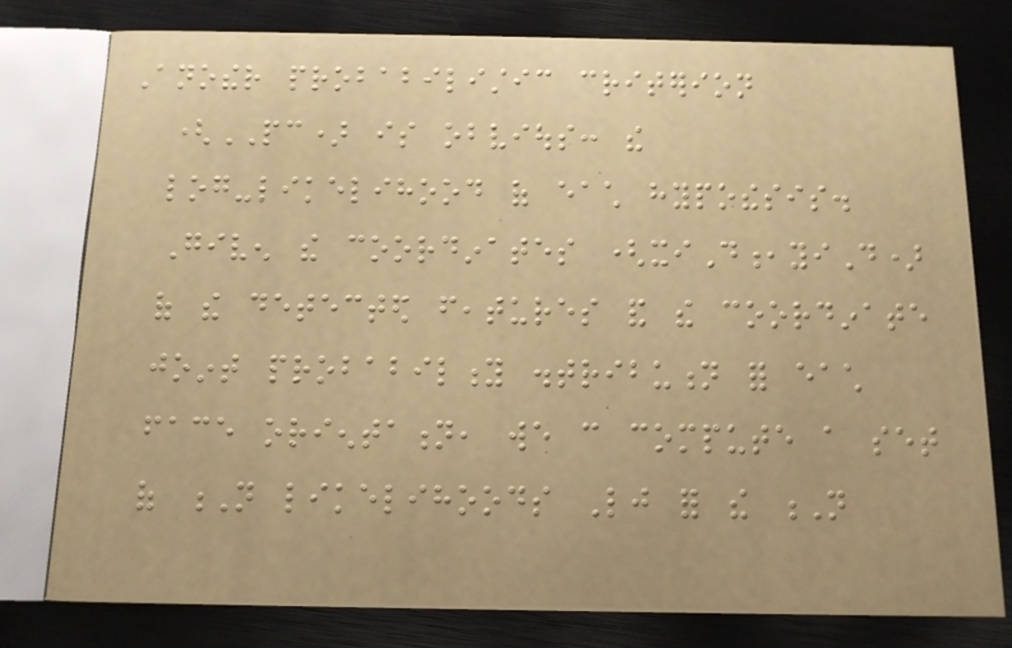Another probabilistic criterion
(PC) is obvious: the
log-likelihood of each hypothesis.
Given the coordinates (xiD,yiD)
of the detected features and the coordinate
joint probability distribution for each
face orientation, we can compute a set
of N likelihoods Lj for the N
